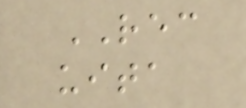REC
uita
